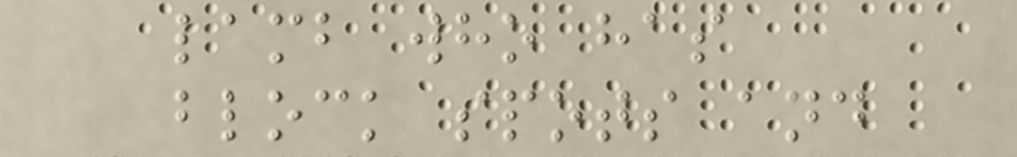lamb who has
block spots and
